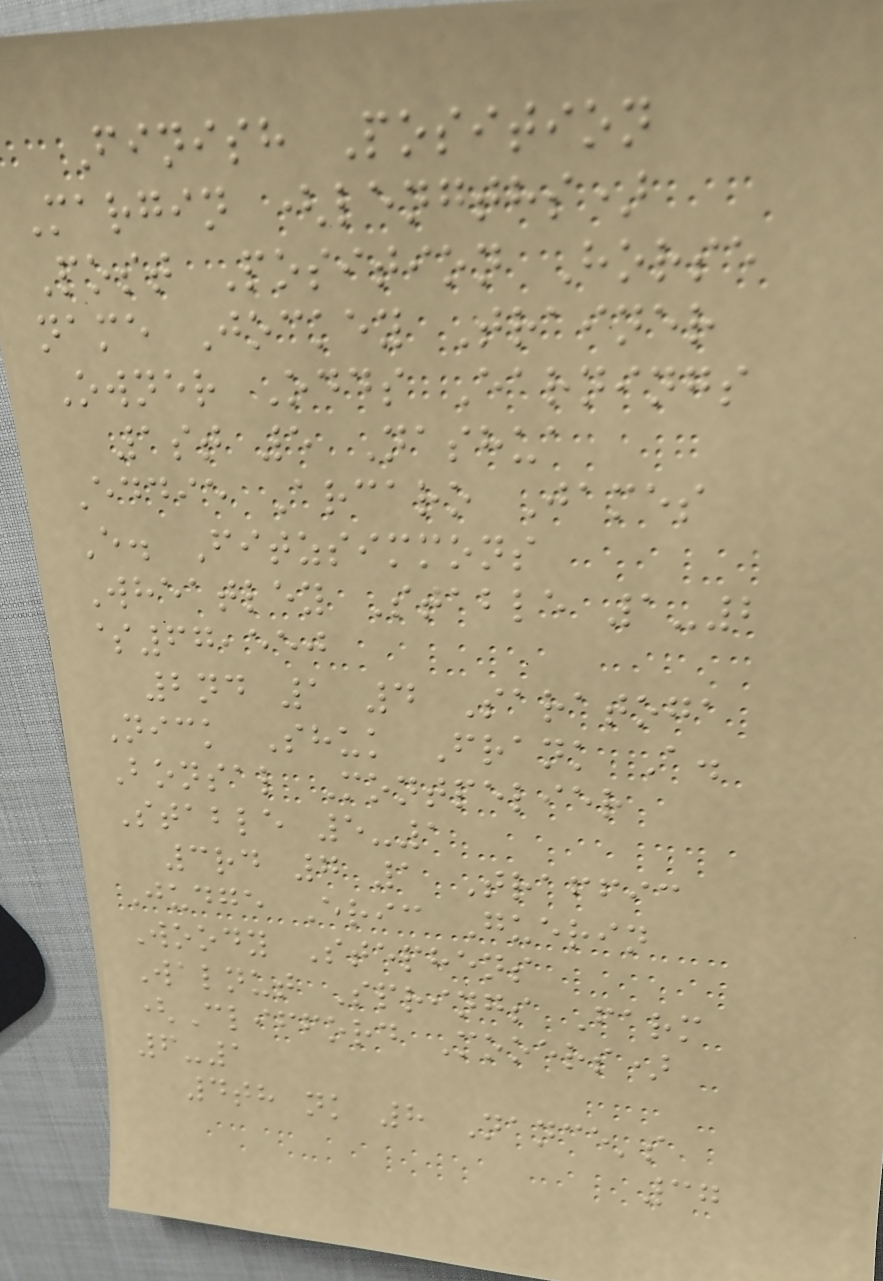Finish Position
Margin (lengths)
Post Position Horse
name Jockey Trainer
Owner Odds Earnings
1st 5 Nashua
Eddie Arcaro James
E. Fitzsimmons
Wheatley Stable 1-2
$67,550
2nd 1 4 Saratoga
Nick Shuk Frank A.
Bonsal Montpelier
Stable 5-1
3rd 7 1 Traffic
Judge Eric Guerin
Woody Stephens
Walnut Springs Farm
(Clifford Mooers)
6-1
4th nk 8 Nance's
37
